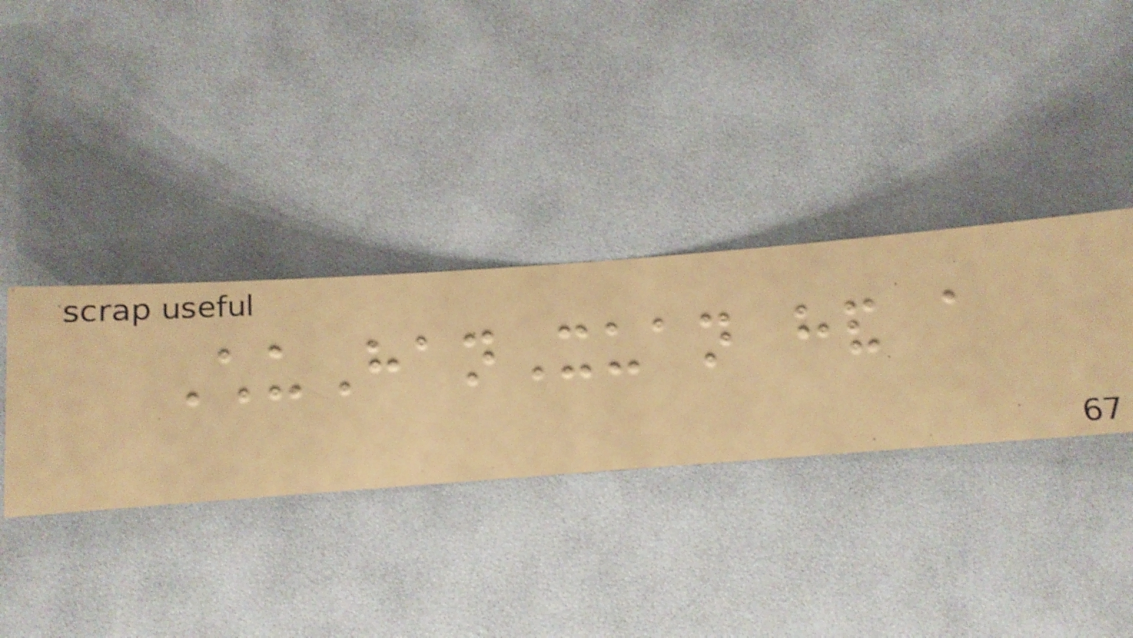ChuHanXuan hand a
